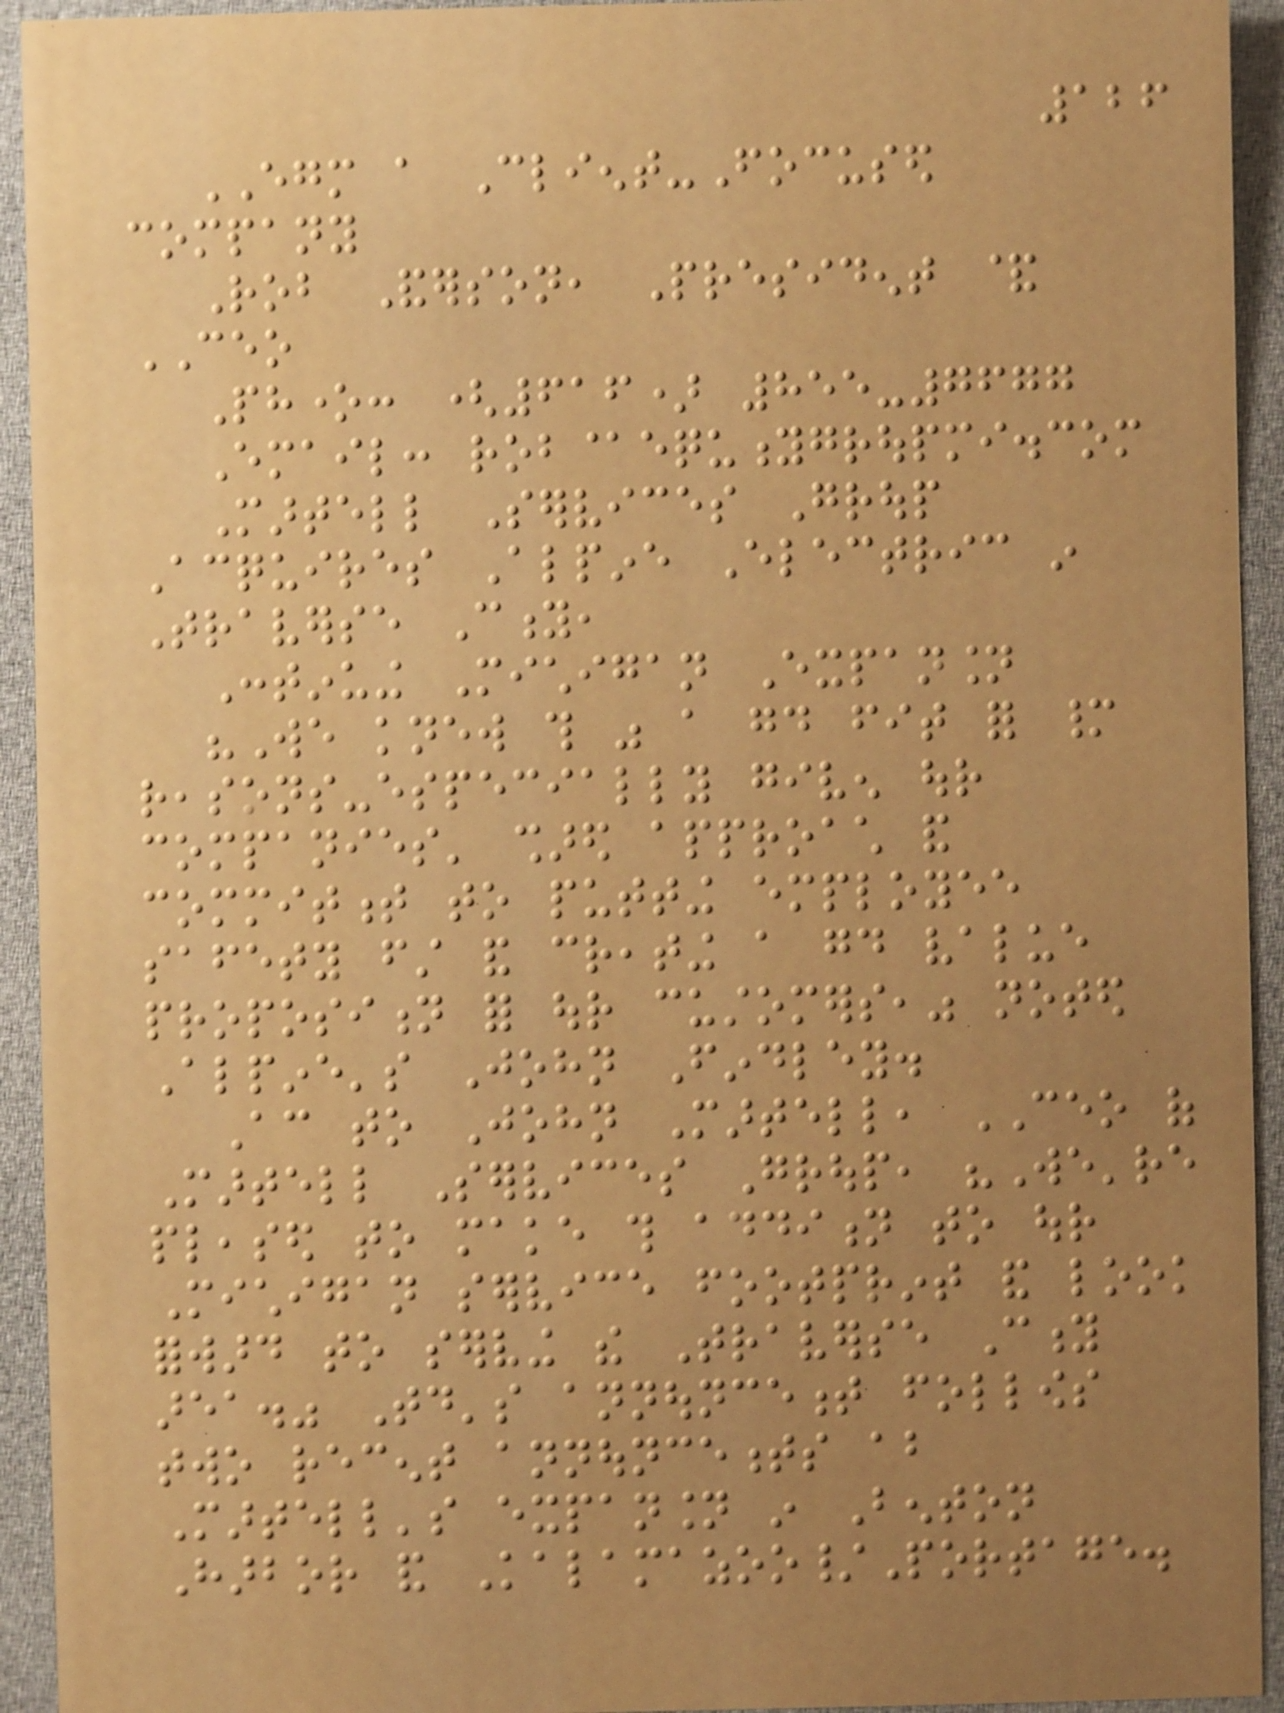126
EGM a Client-Focused
company
Rob Anderson, President &
CEO
Phone: (616) 855-7677
Email: rob@equitygroupmi.com
Martell Services Group
Acquires Alpine Electric in
Traverse City,
Continuing Michigan Expansion
"We knew this was a good fit for many
reasons-especially given our
companies' shared approach and
commitment to putting employee
safety first and creating a good value
proposition for our customers," noted
Alpine's John Findley.
According to John Martell, CEO of
Martell Services Group, "We're
pleased to make this addition to our
Michigan service footprint and look
forward to serving the Traverse City
area." Today's announcement follows
two recent announcements about
Martell's expansion in Benton
Harbor and Kalamazoo/Portage.
